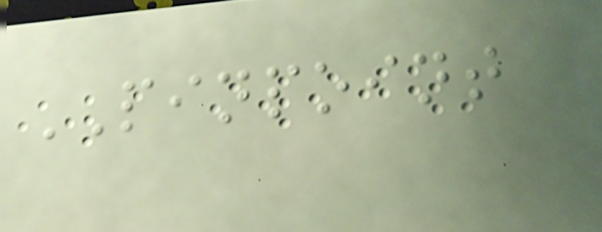PINPOINT
